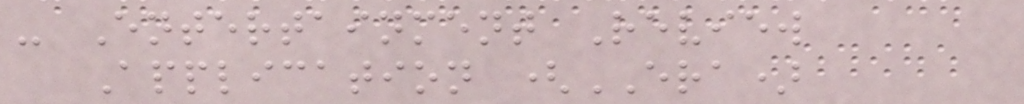- Entertainment Review
Application (ERA)
